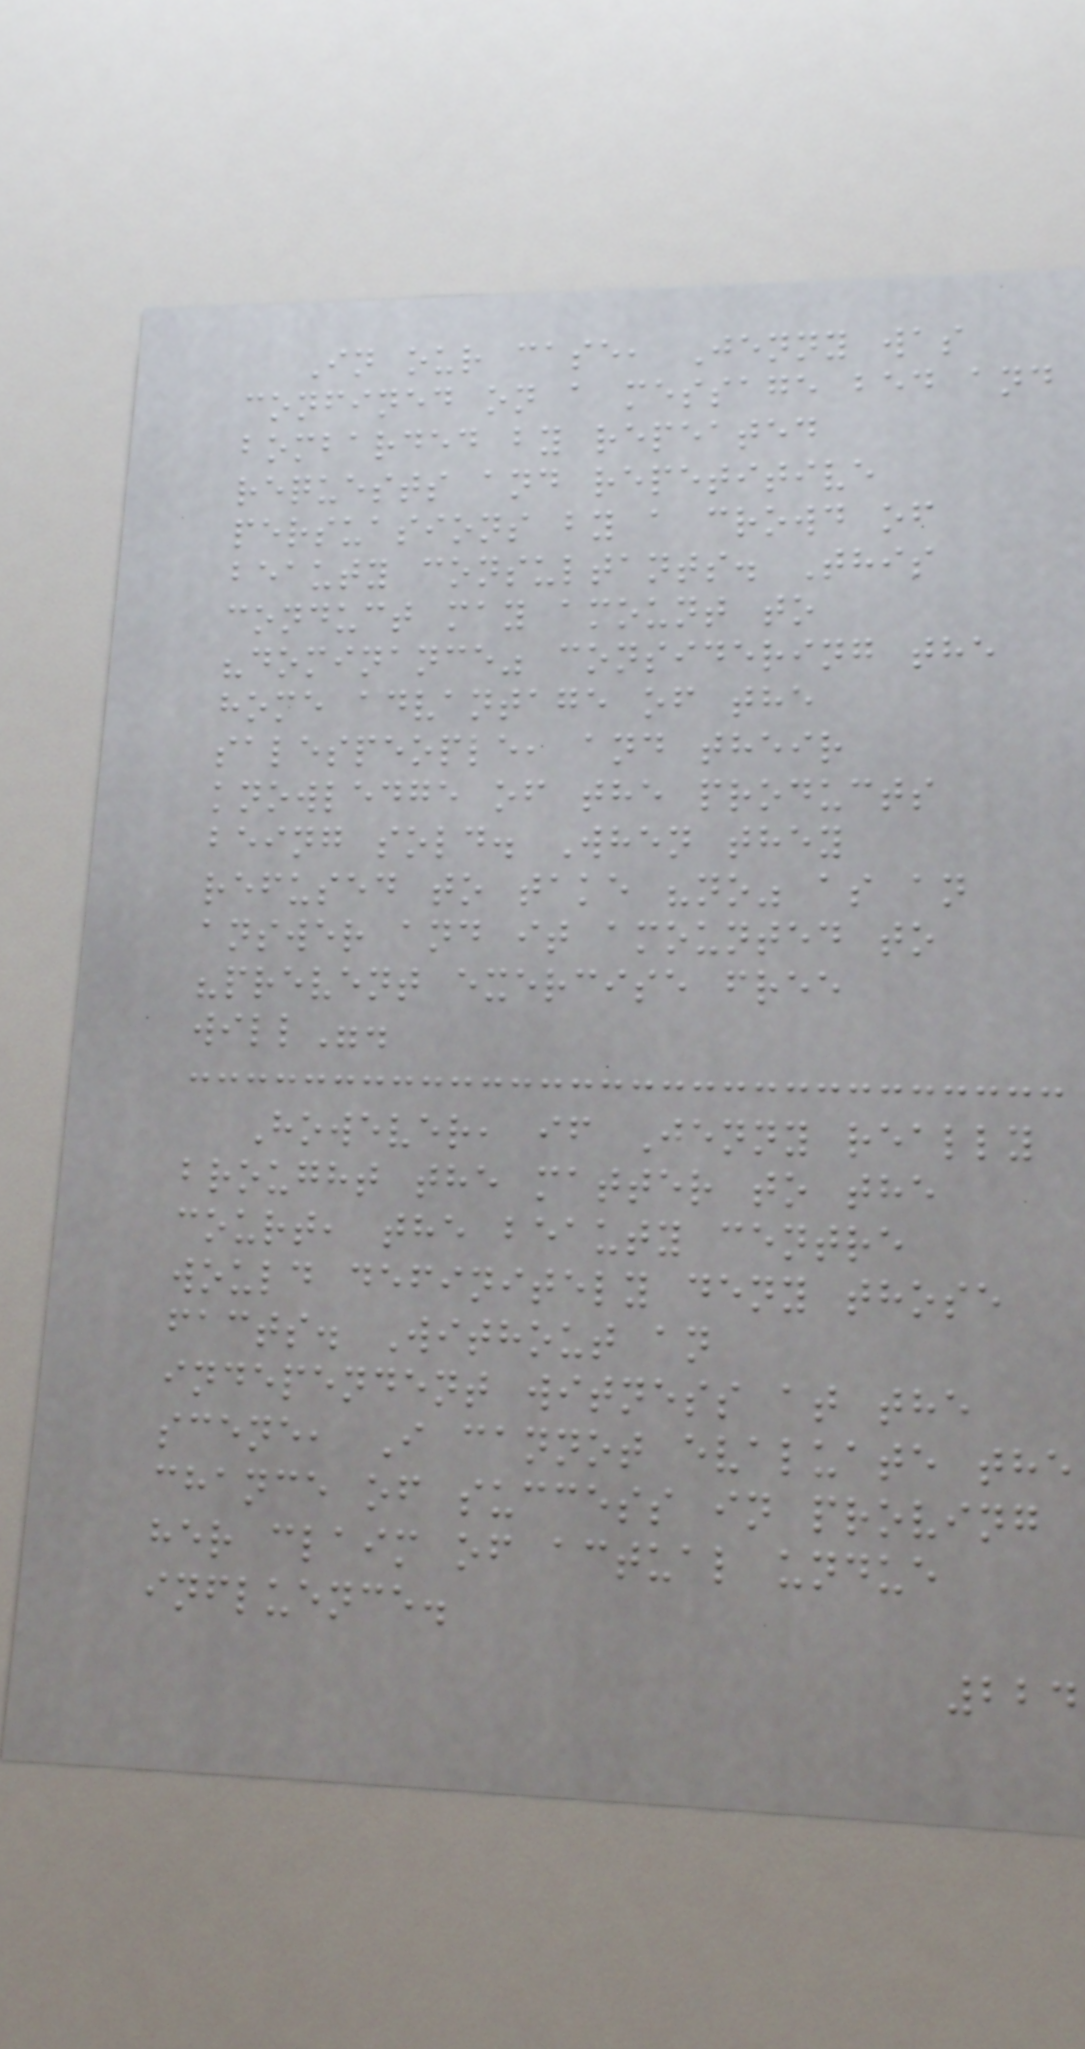In our case, Jenny was
confined on a message bed and
bombarded by repeated
requests and repetitive
persuasions by a crowd of
beauty consultants. This
conduct may amount to
"dominance" considering the
home advantage of the
salespeople, and their
knowledge of the products
being sold. When they
refused to take "no" as an
answer and it amounted to
"prevent exercise free
will".
However, if Jenny really
brought the matter to the
court, the beauty centre
would definitely deny those
facts. Without an
independent witness at the
scene, I cannot evaluate the
chance of success in proving
her claim of actual undue
influence.
224
